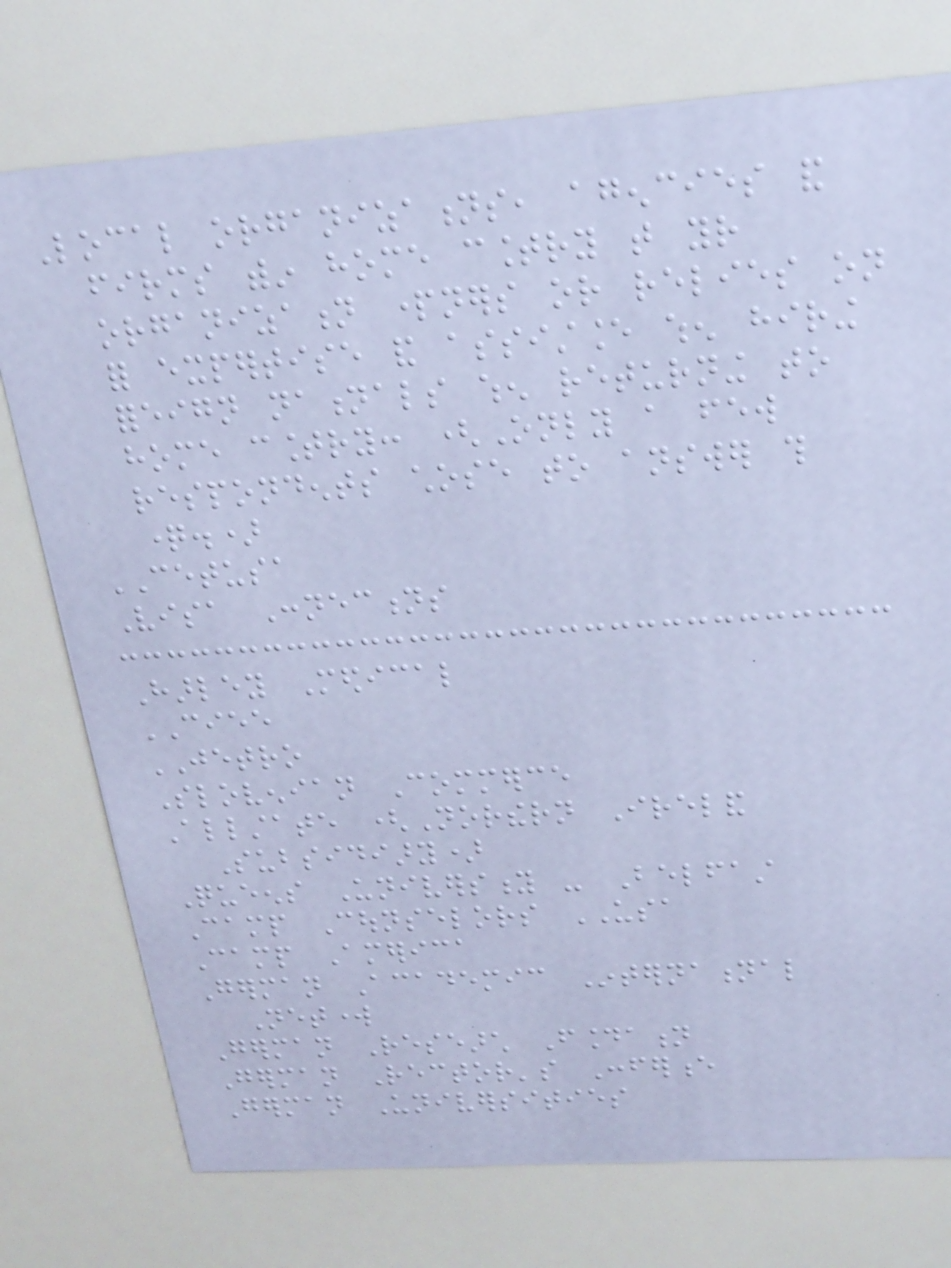Local organizations, agencies and
firms within home country that your
organization partners or relies on
for expertise and assistance when hiring
foreign nationals when returning to
home country: (Only a few
respondents chose to answer this
question.)
CETUSA
Visa Connections
Harley Medical
CIEE
JETRO
Slovenian Commerce
Allstate (Northern Ireland
Subsidiary)
Queens University - Belfast
Camp Counselors USA
Camp America
German Academic International
Network
German Research Foundation
German Rector's Conference
German Universities
